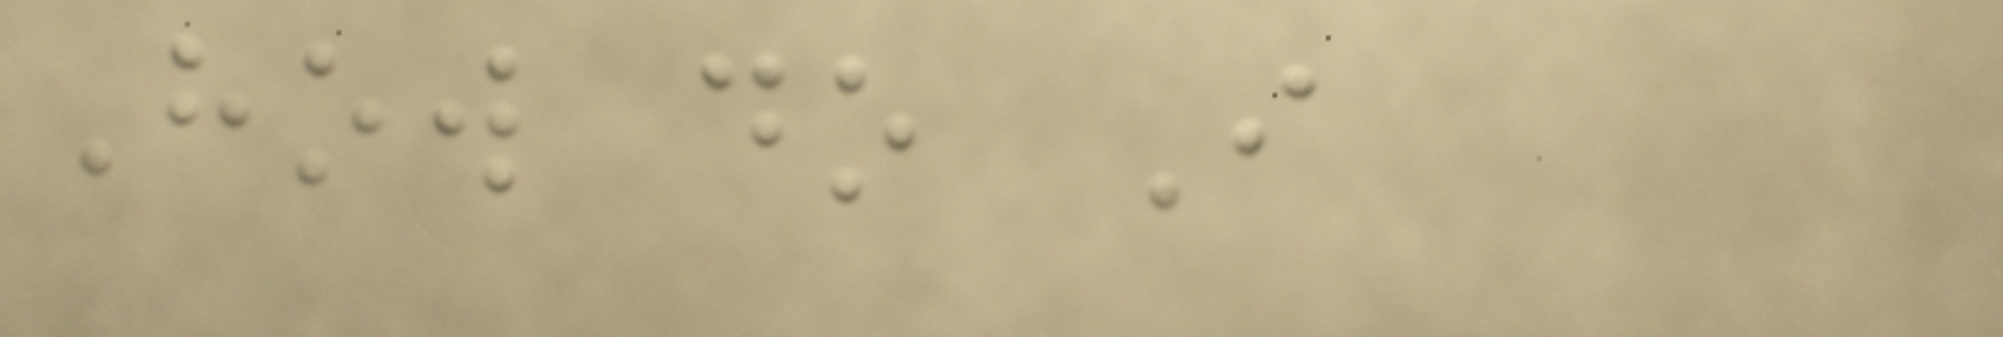How do I
